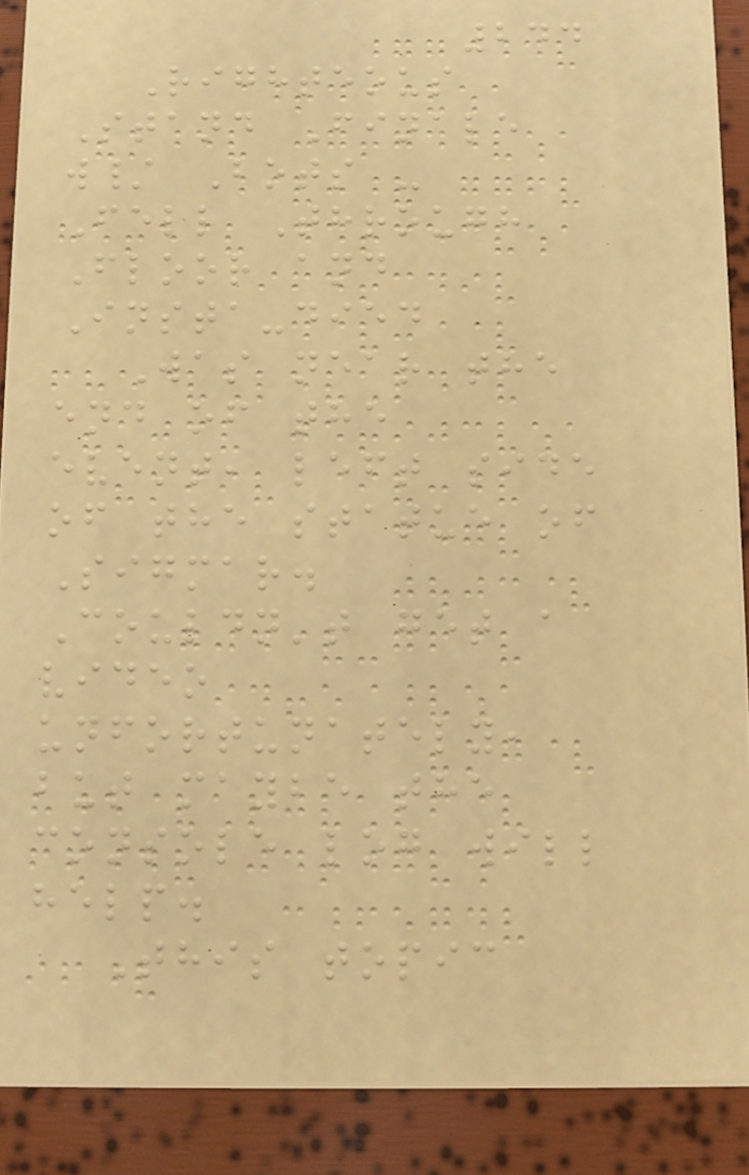244
Righteous
Stand Finale
w/ Bots -
Fell Through
Floor and
Insta-died
Was near the
end of the
event, left side
of the statue of
Sigmar.
Couldn't get a
video
unfortunately,
but maybe the
console log will
help.
This topic
